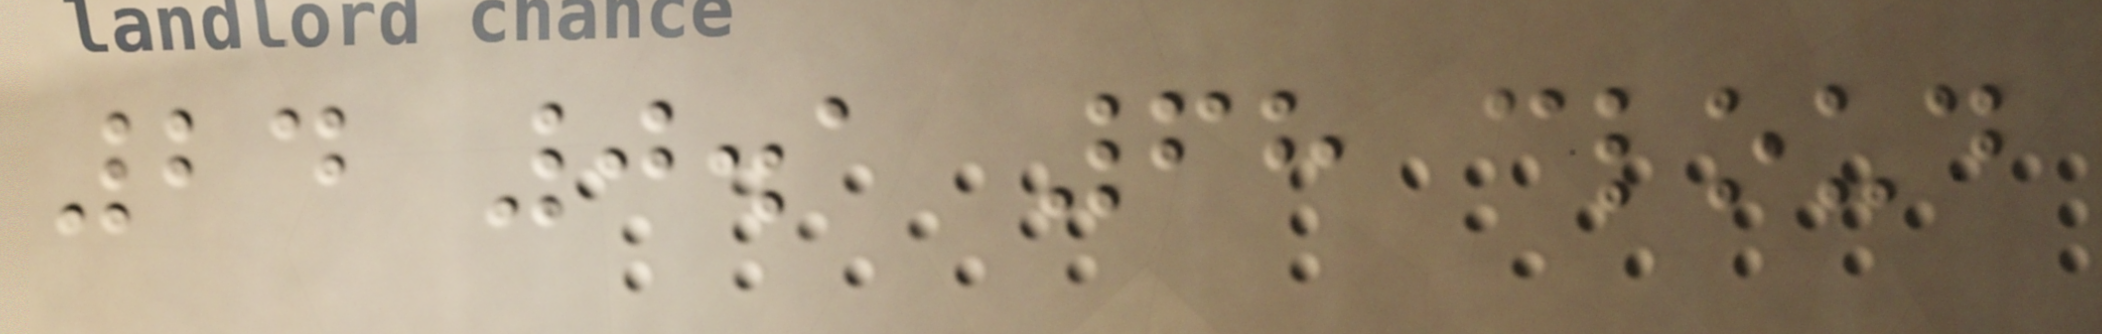24 0.1 68 cloud
